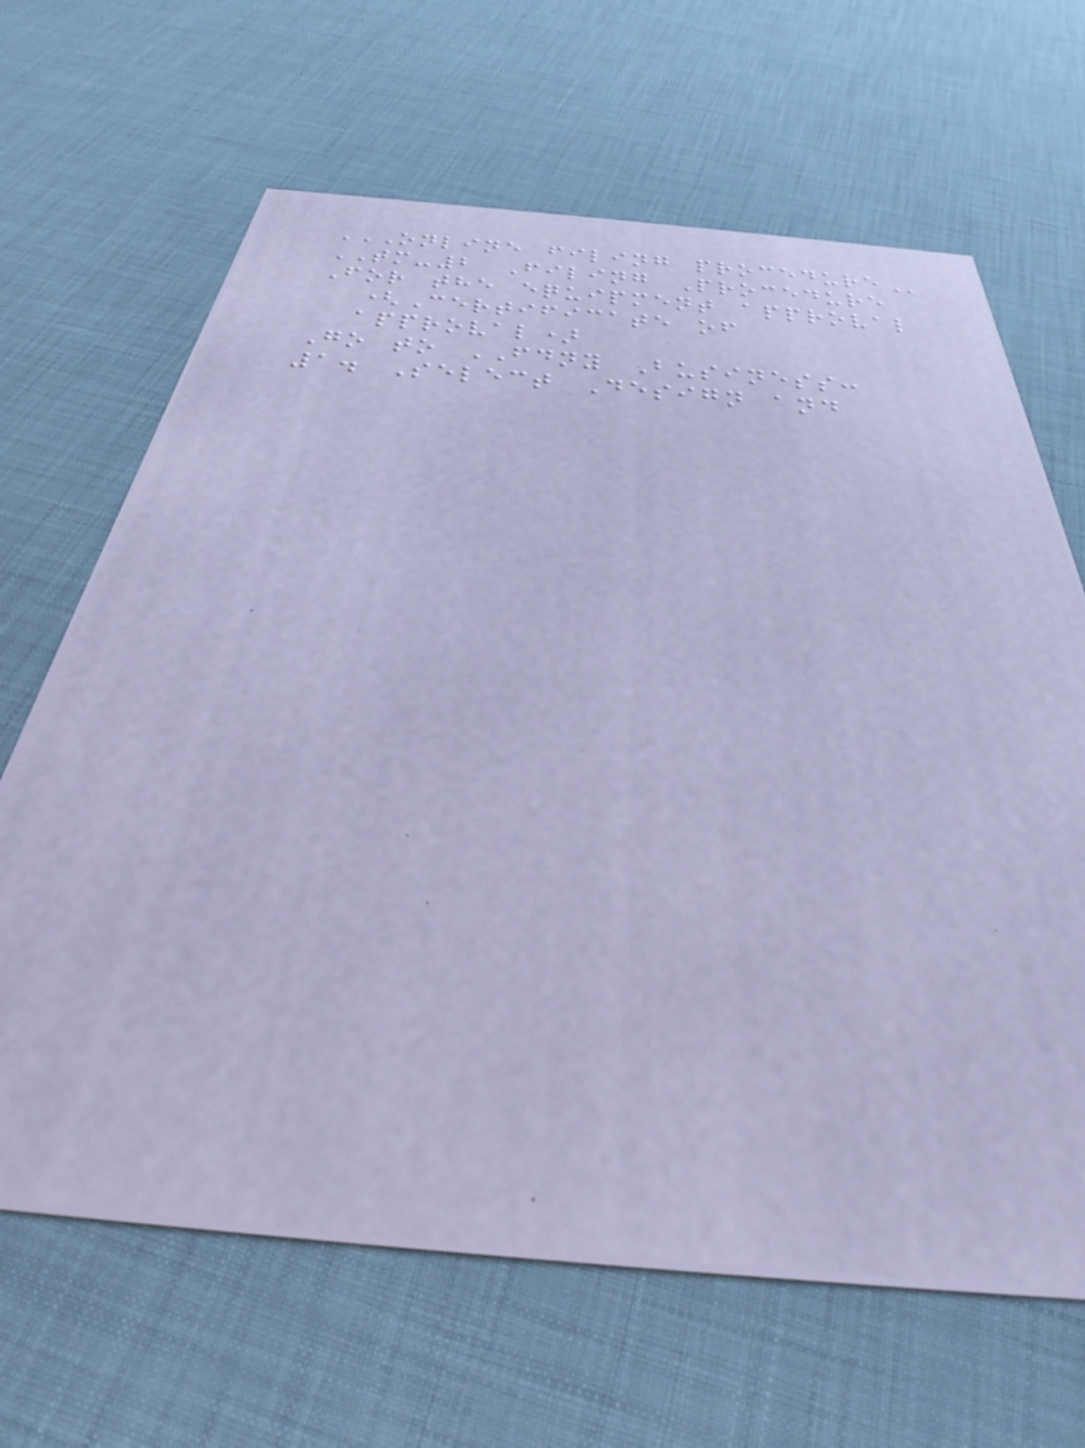ONLINE FILING PROCEDURE
TM-2 Filing Procedure
For the equipment approval
(Certificate of
approval)
Go to FDNY Business:
1. Select Design and
